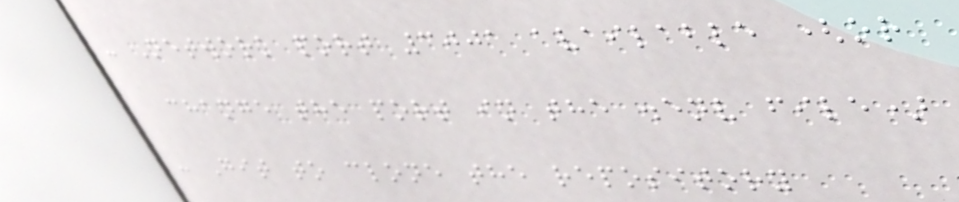- Network port 3001 available (or
change the port in the .env file)
- Git to clone the repository
